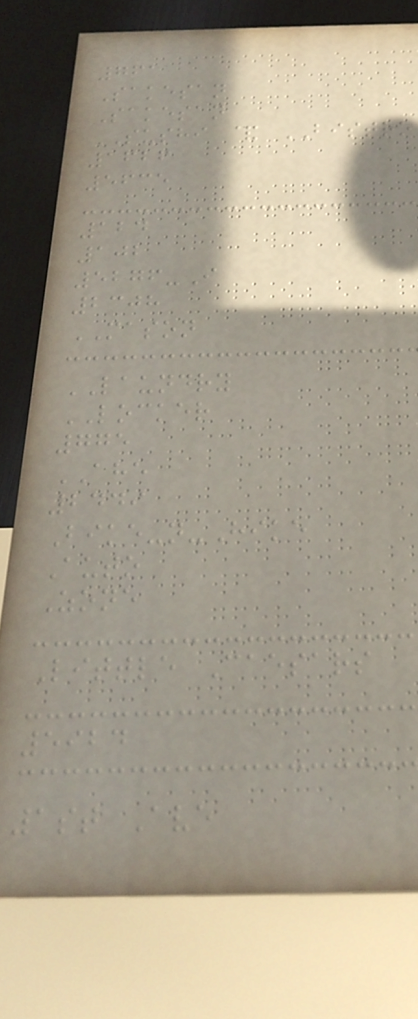761
Sakesan
Sakesan
SUSHI & BISTRO
1626
5635
124
102
5276-I
2308
MASON
LAUNDRY
LOCKER
775
AHE
2449
Bike-n-Hike
Auto
Zone
Little Caesars
5924
1st Ave
